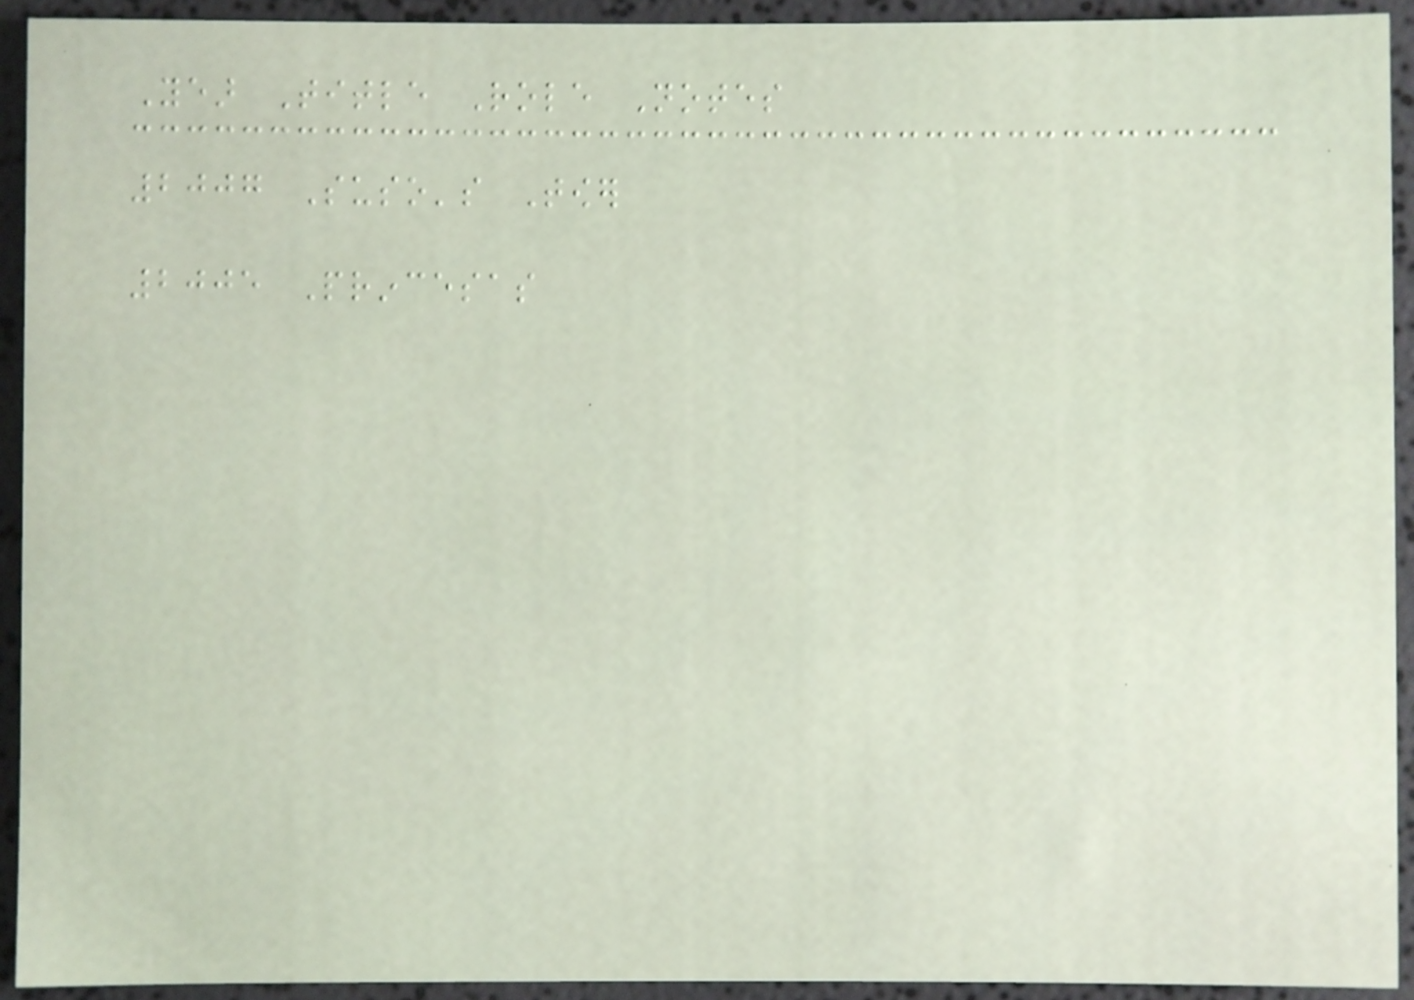Year Title Role Notes
2007 Suso's Tower
2005 Princesas
